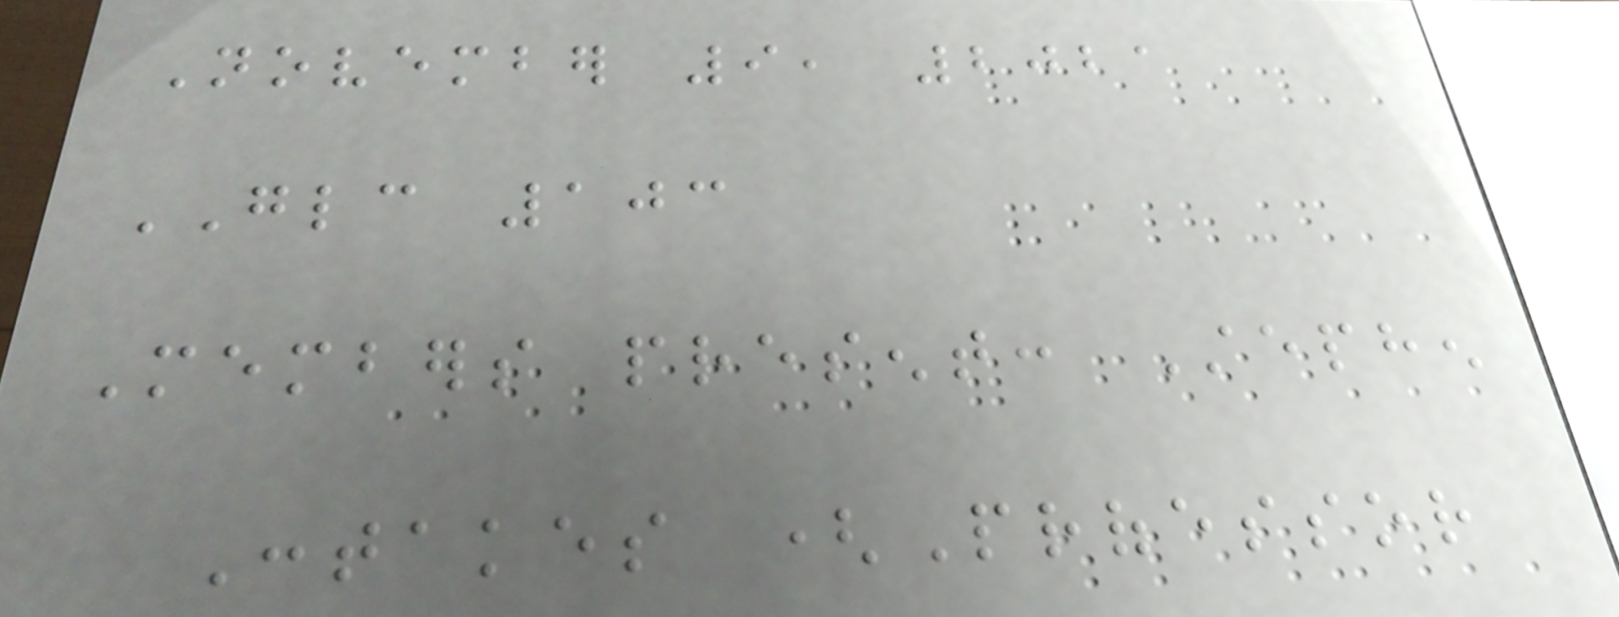November 9, 2021
GLC 103
Members present: Stephen
Contakes (Professor
